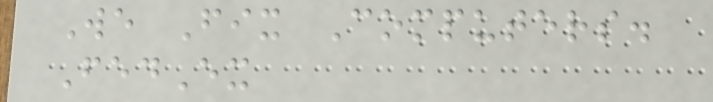We Fix Computers.
FedEx
